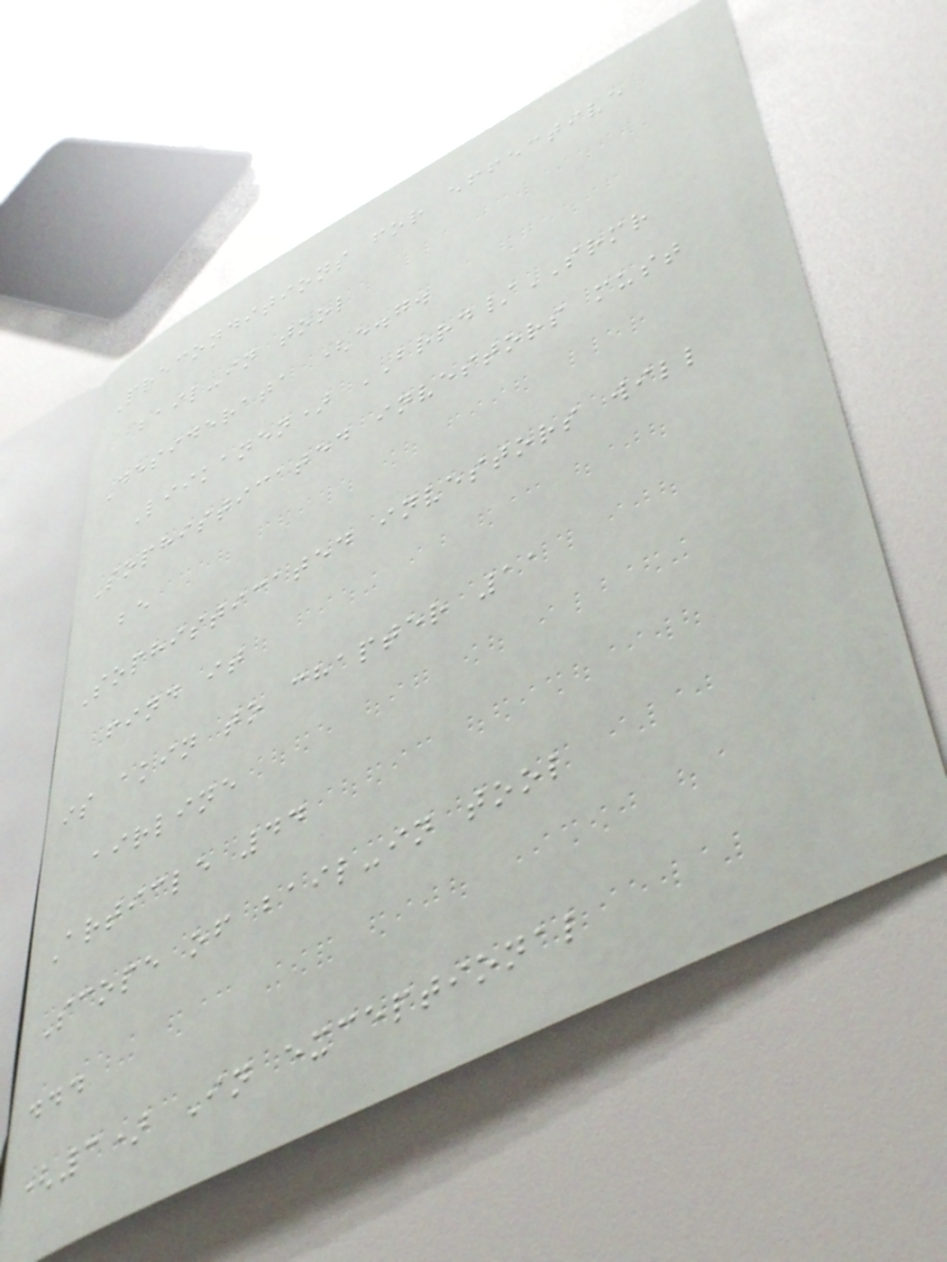Preconditions for effective
bail-in tool
Desiderata (e.g.
Liikanen) BRRD/SRMR
Sophisticated investors must
be
Sophisticated investors will
find it
is akin to chapter 11
airline
Article 44
Scope of bail-in tool
...
(3) In exceptional
